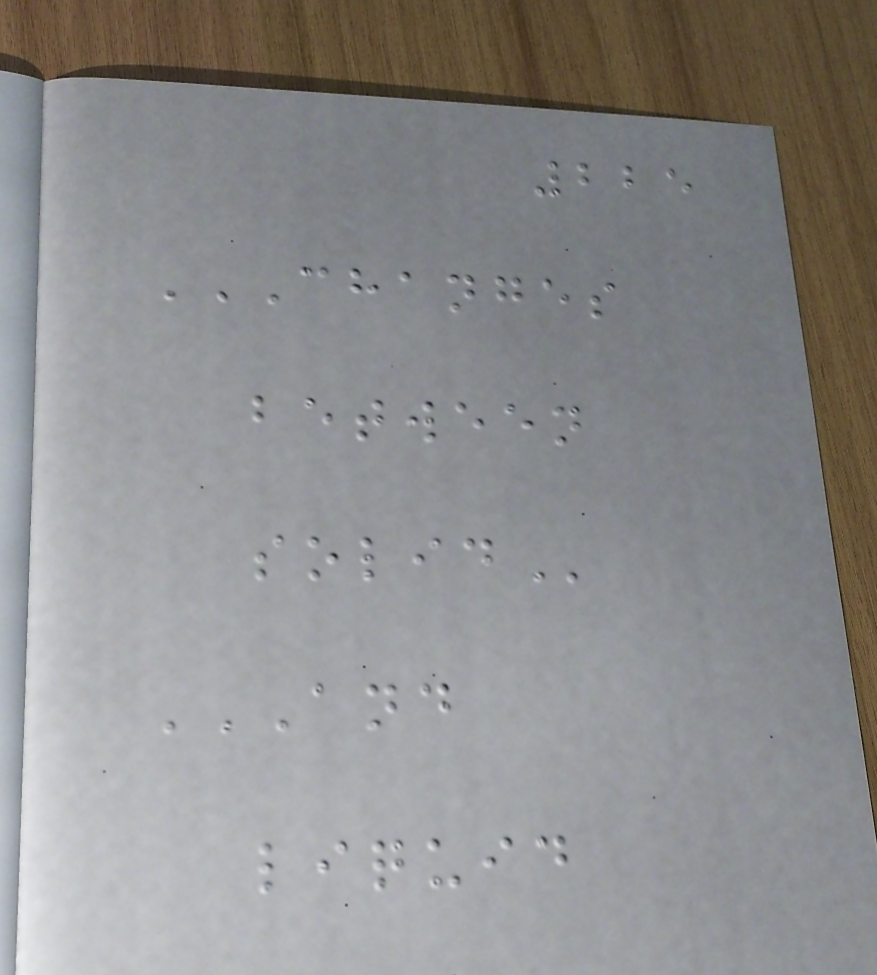225
CHANGES
BETWEEN
SOLID
AND
LIQUID
